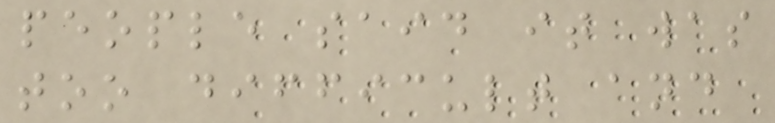people said it was
too difficult and
